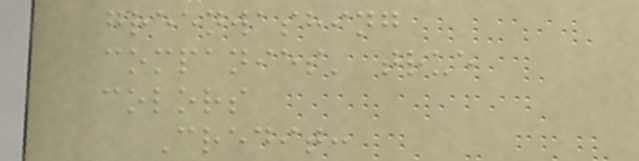greenwashing
companies' true
colors
Credit:
